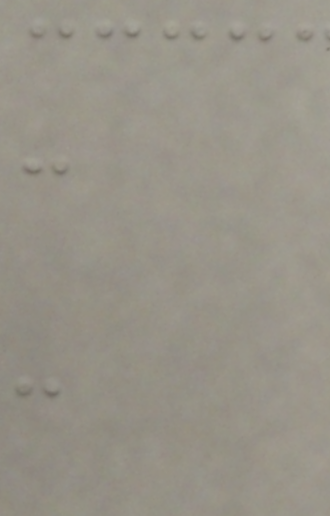-
-
